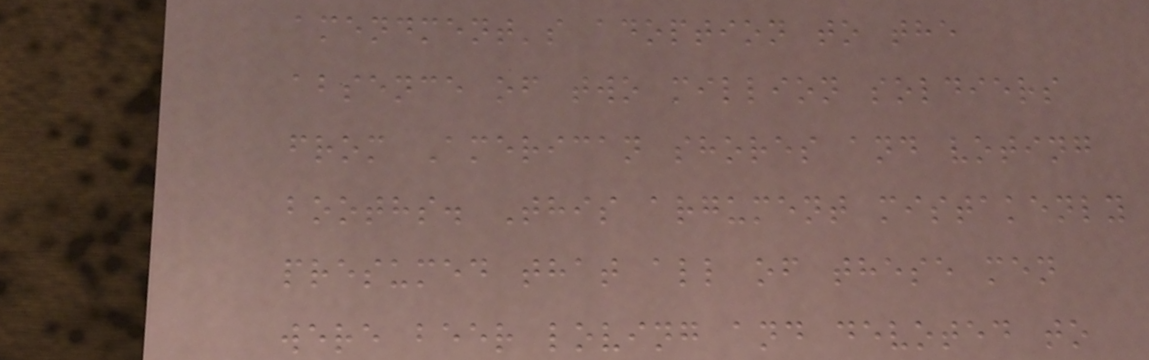amendment's adoption to the
absence of two million soldiers
from American shores and voting
booths. This argument mistakenly
presumed that all of these men
were beer loving and devoted to
